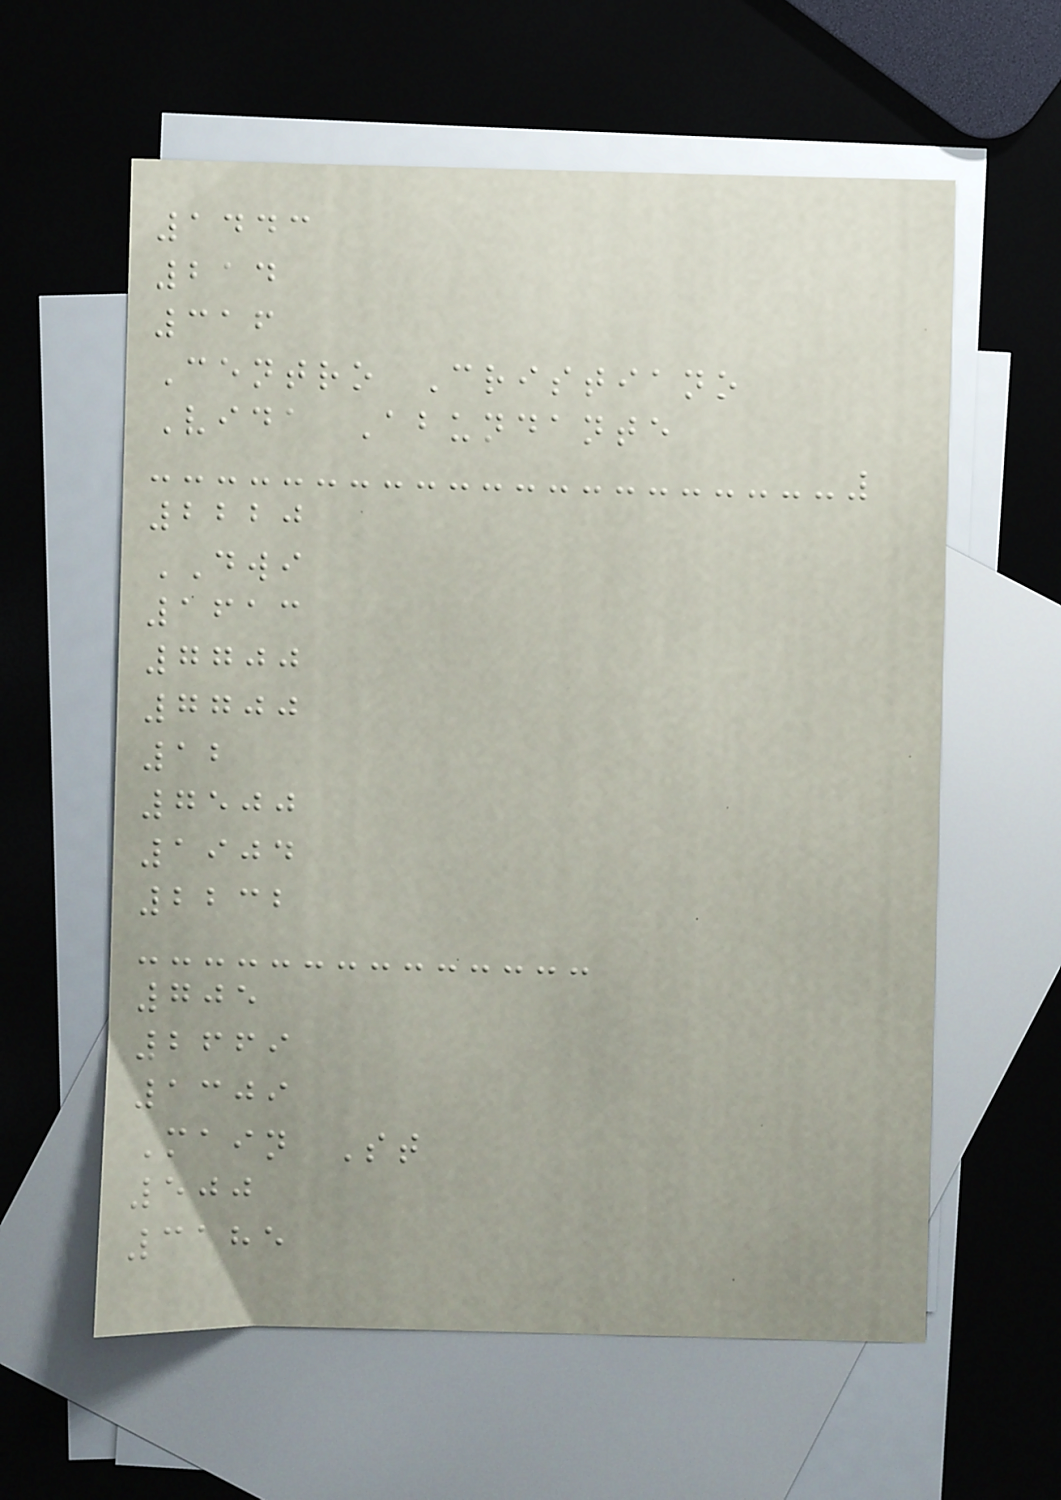1443
214
316
Centro Cristiano
Vida Abundante
2220
DWI
1613
7700
7700
12
7500
1904
2232
705
2669
1309
Main St
500
3185
